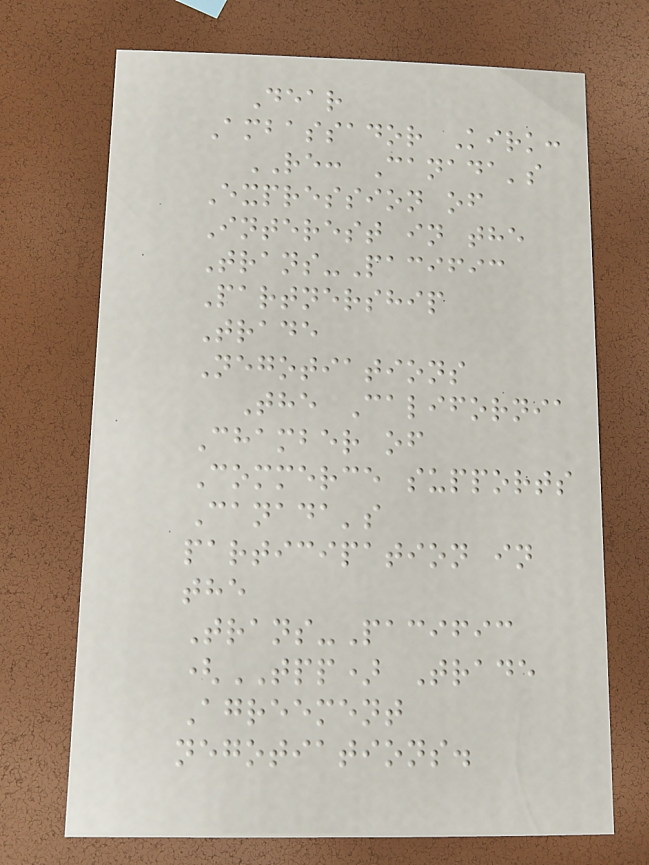Dear
Ambassador Kirk:
RE: Canada's
Expression of
Interest in the
Trans-Pacific
Partnership
Trade
Negotiations
The California
Chamber of
Commerce supports
Canada's
participation in
the
Trans-Pacific
(TPP) Trade
Agreement
negotiations.
